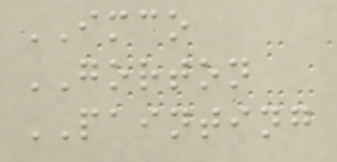IMCO
GORTON
PAINTING
